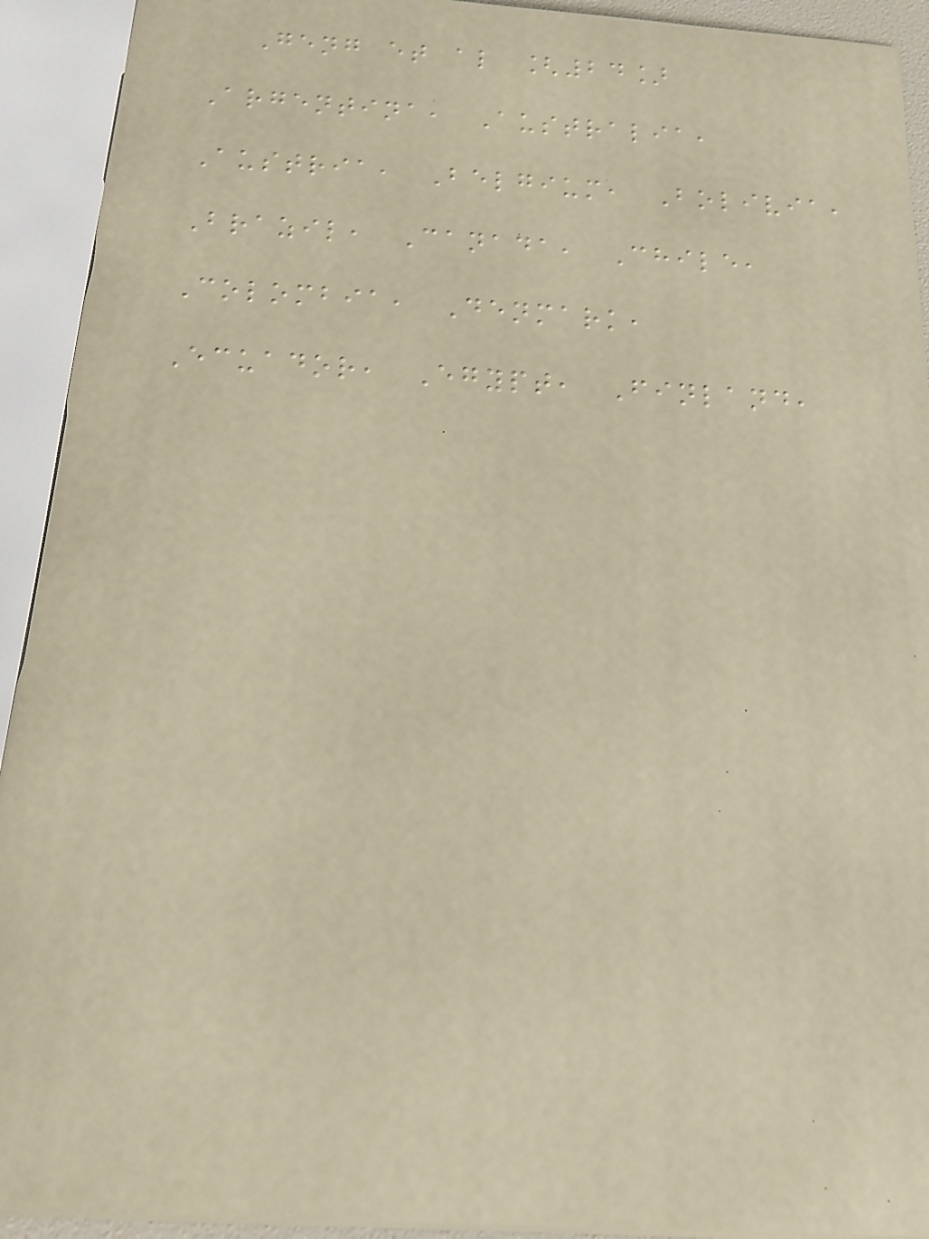Geng et al [24]
Argentina, Australia,
Austria, Belgium, Bolivia,
Brazil, Canada, Chile,
Colombia, Denmark,
Ecuador, Egypt, Finland,
